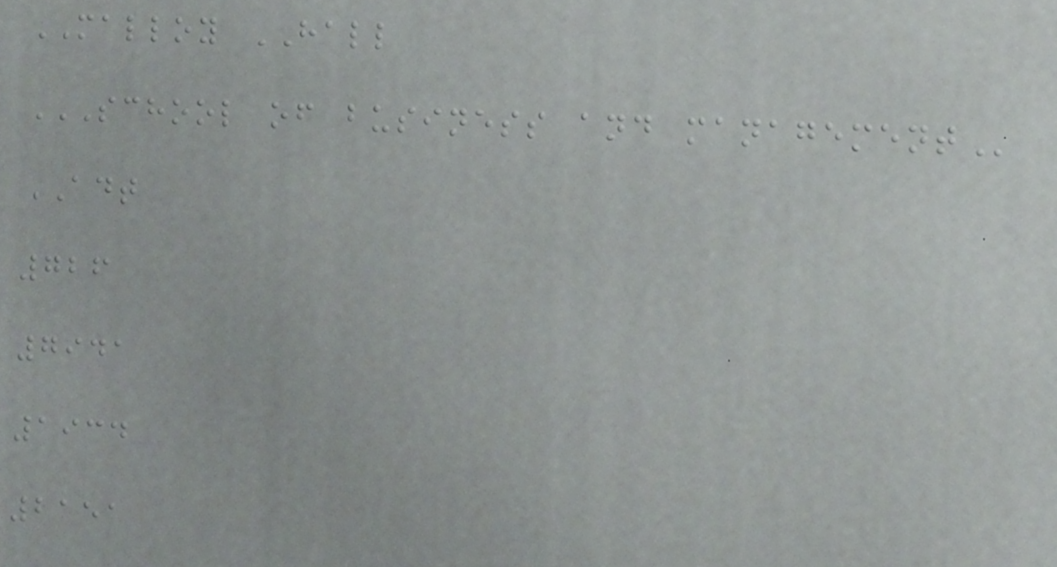MALLOY HALL
SCHOOL OF BUSINESS AND MANAGEMENT
ADT
726
7941
1934
2151
